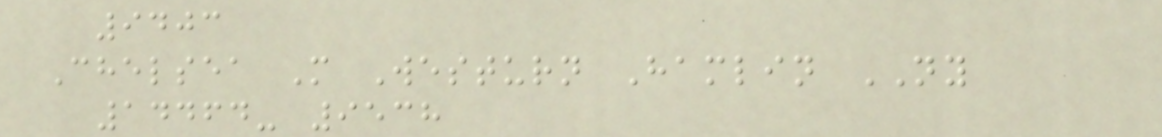9403
Chelsea M Westurn Hamlin NY
14464- 9538
